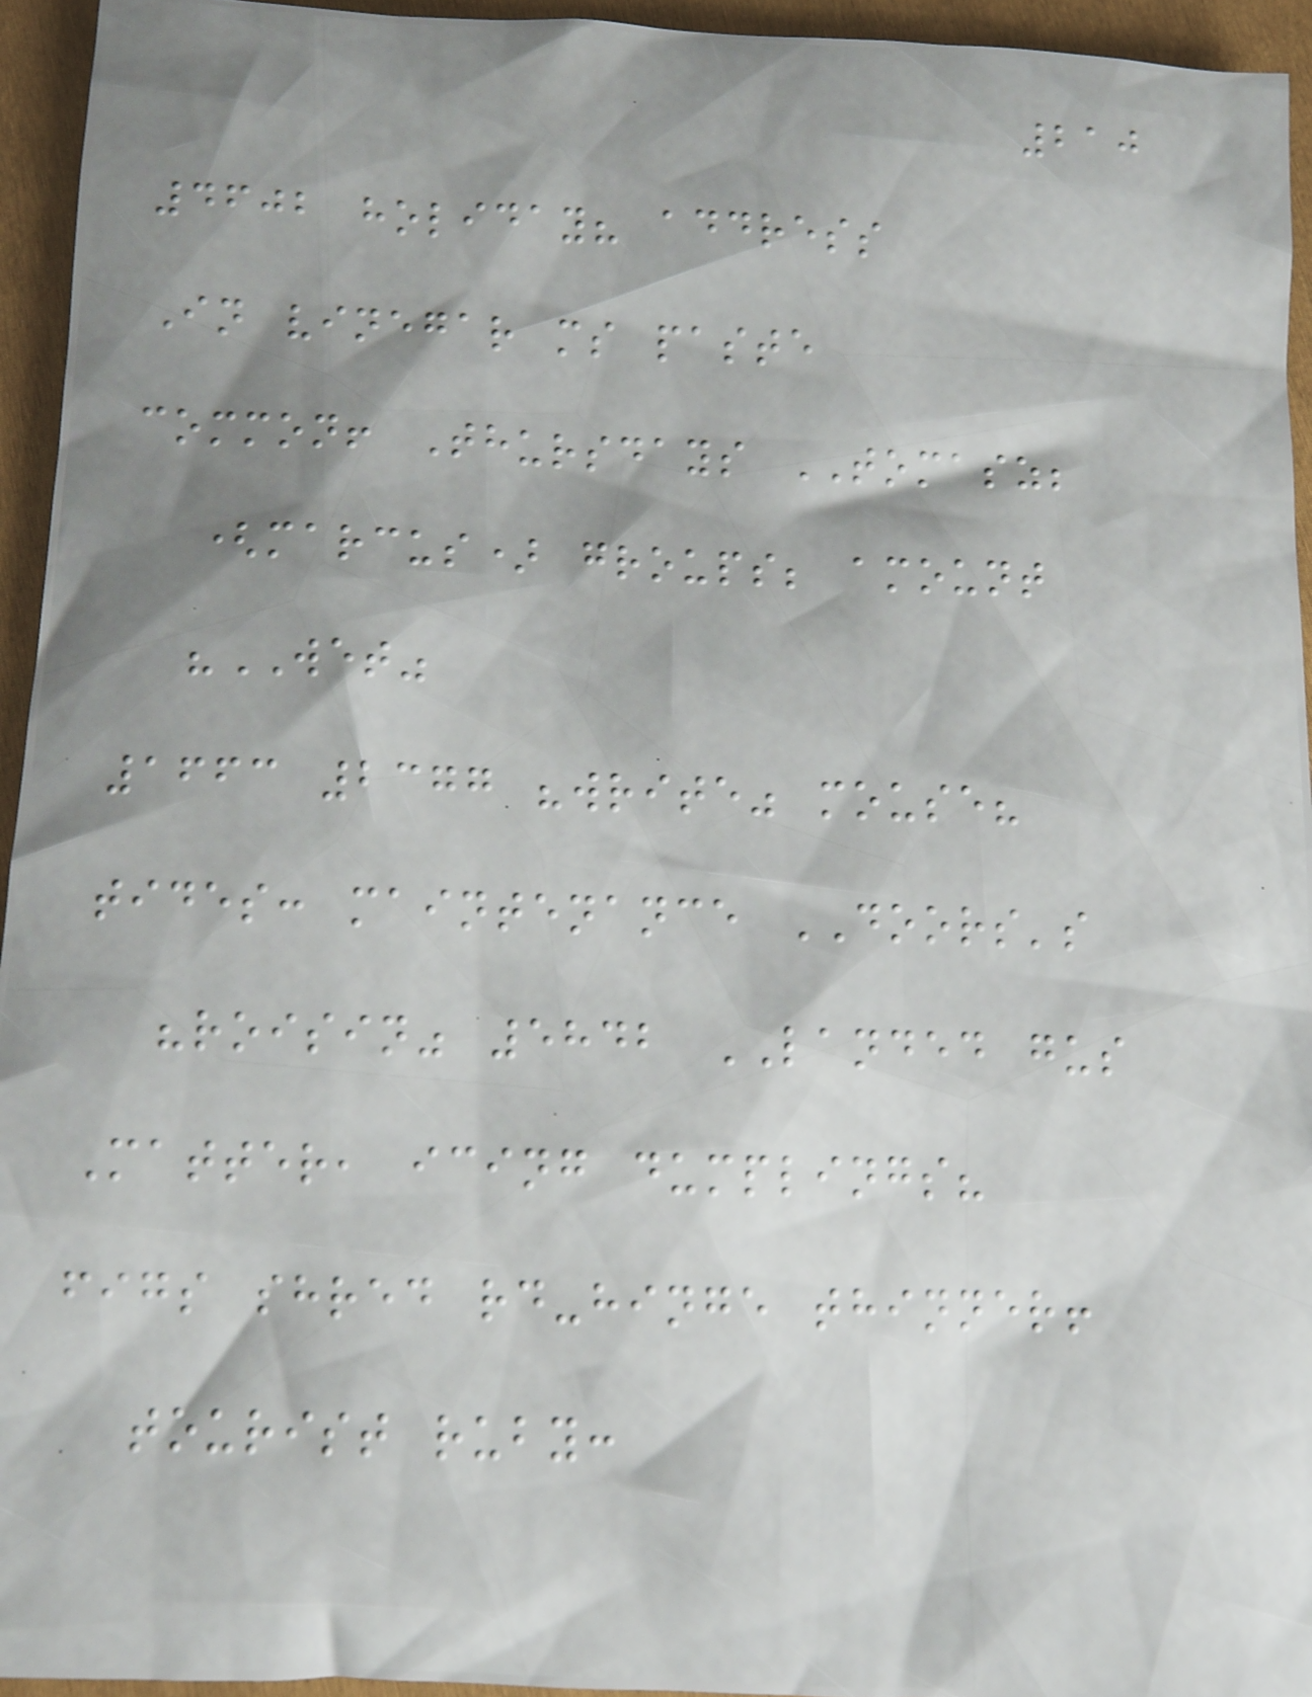210
4602 holiday? address
In vinegar ms paste
common! Thursdays TOMASZ;
(marcus) groups; amount
"WET"
1663 2377 "write" mouse?
tides: maintenance DOORS's
"roisin" 5842 LANDED gus
Matter, icing dumplings?
figs shred rd-hinge thinner!
tourist ruby:
